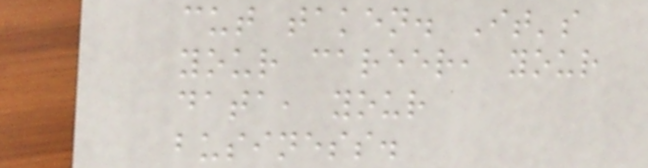cut taken. It's
your career, your
data, your
business.
